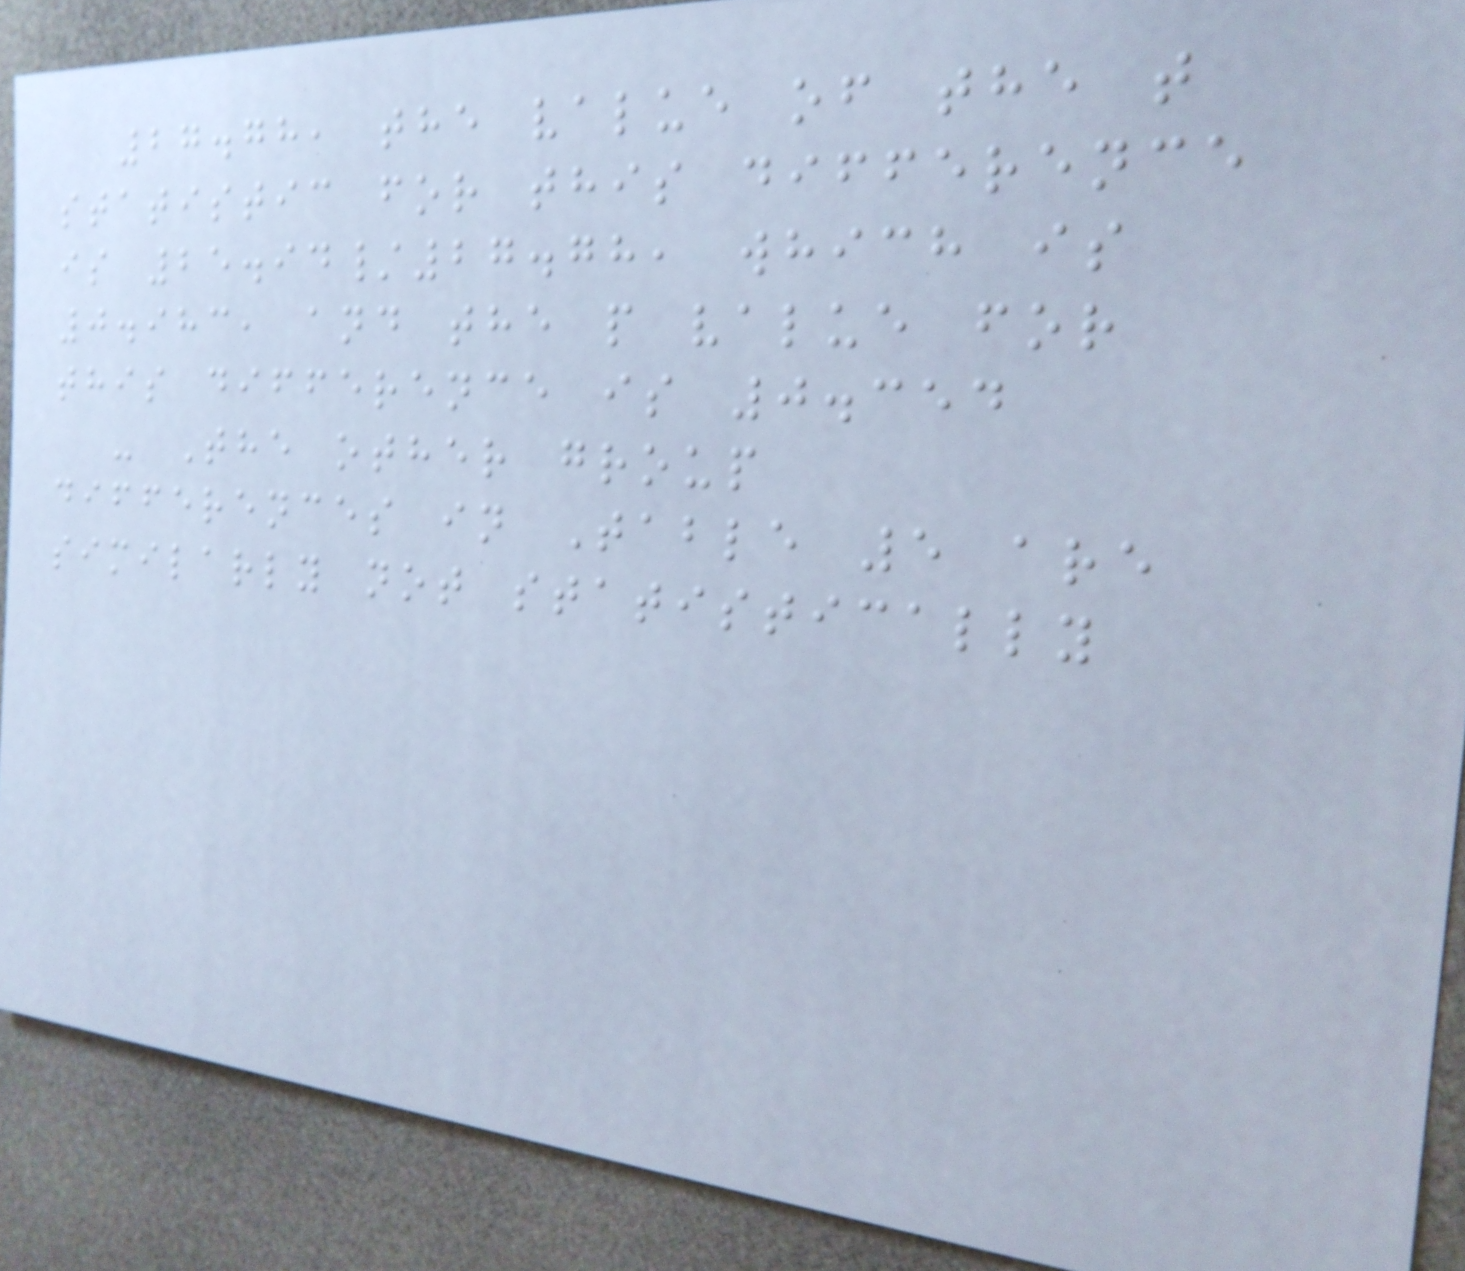27.78, the value of the t
statistic for this difference
is 25.94/27.78, which is
0.983, and the p value for
this difference is 0.354
- The other group
differences in Table 5 are
similarly not statistically
